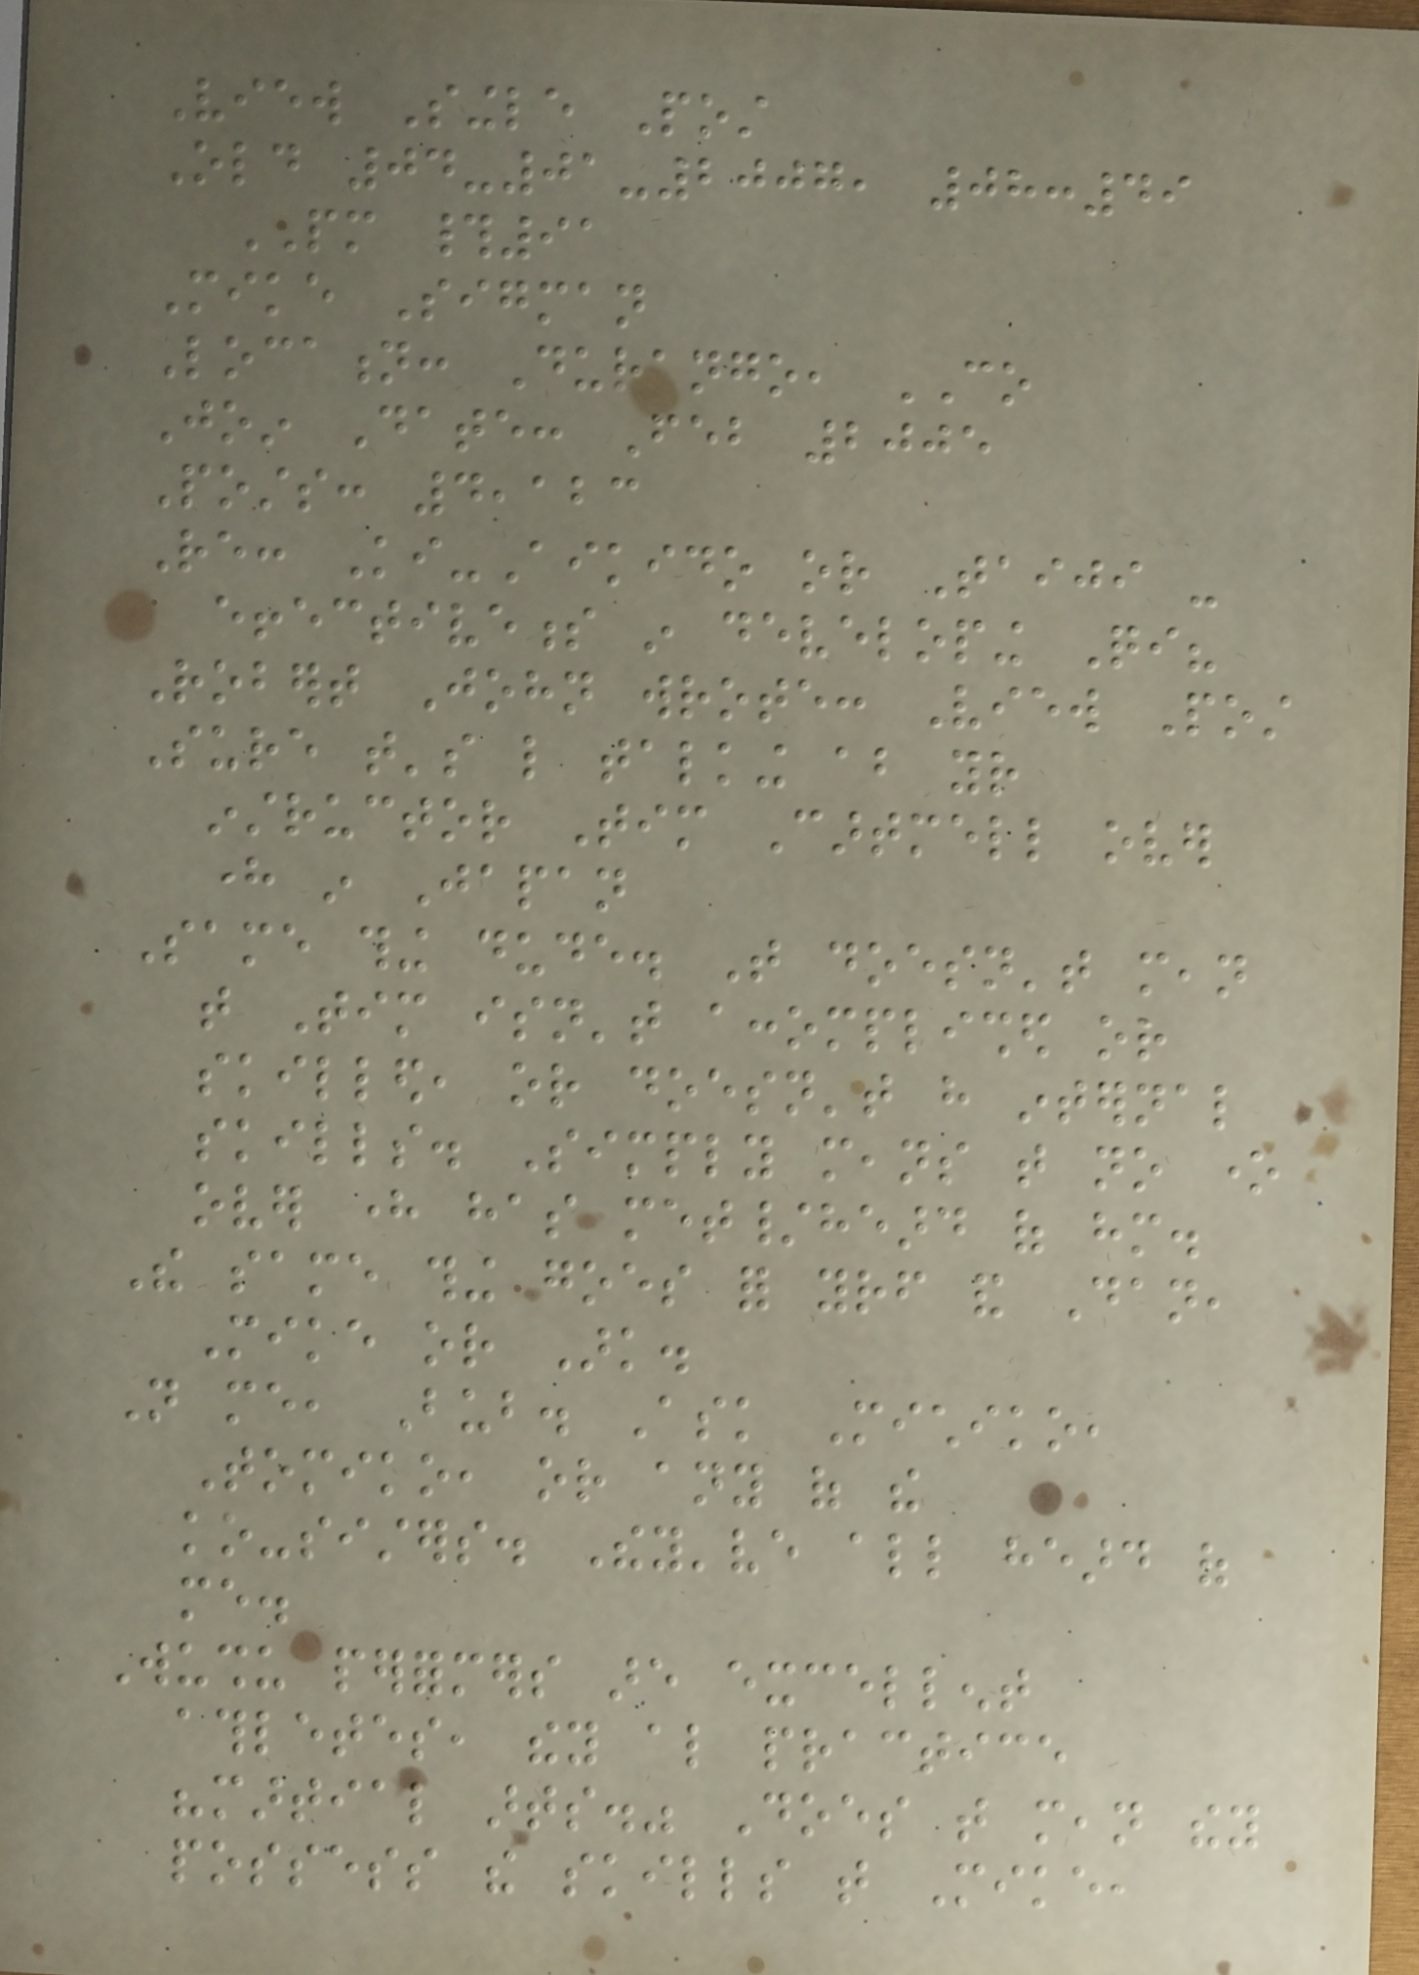View Single Post
Old 04-01-2007, 08:49
PM #91
Mike Sigman
Location: Durango, CO
Join Date: Feb 2005
Posts: 4,123
Re: Ki-Aikido or Taiji -
effectiveness in developing Qi?
Robert John wrote: View Post
Sure that's like talking about your
instructor Tim Cartmell over
here in Japan
Same thing dude. That doesn't mean
that Tim isn't accomplished or
skilled, or doesn't have internal
skills. Simply means that no one
over here has met/heard of him.
The same thing goes for yourself and Dan,
Mike or Ark.
Not me, Bub. Ask Michiko,
Tomiko, or any of the
ko-sisters. They've all heard of
me.
Wushu performers are excellent
athletes, they also practice
"martial arts." Does that mean they
possess the skills that Mike,
